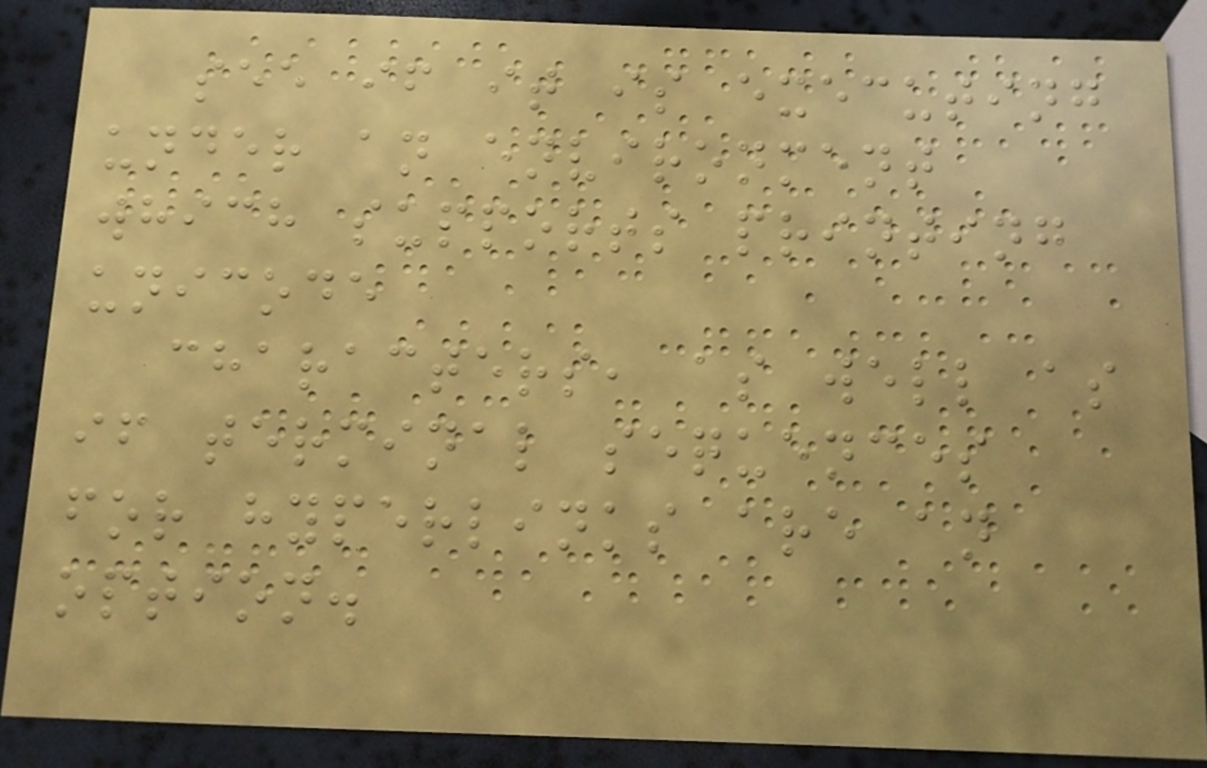see if it is executing
under an environment
which supports printing
unicode
characters, as well as
if terminal sequences
for hyperlinks are an
option.
